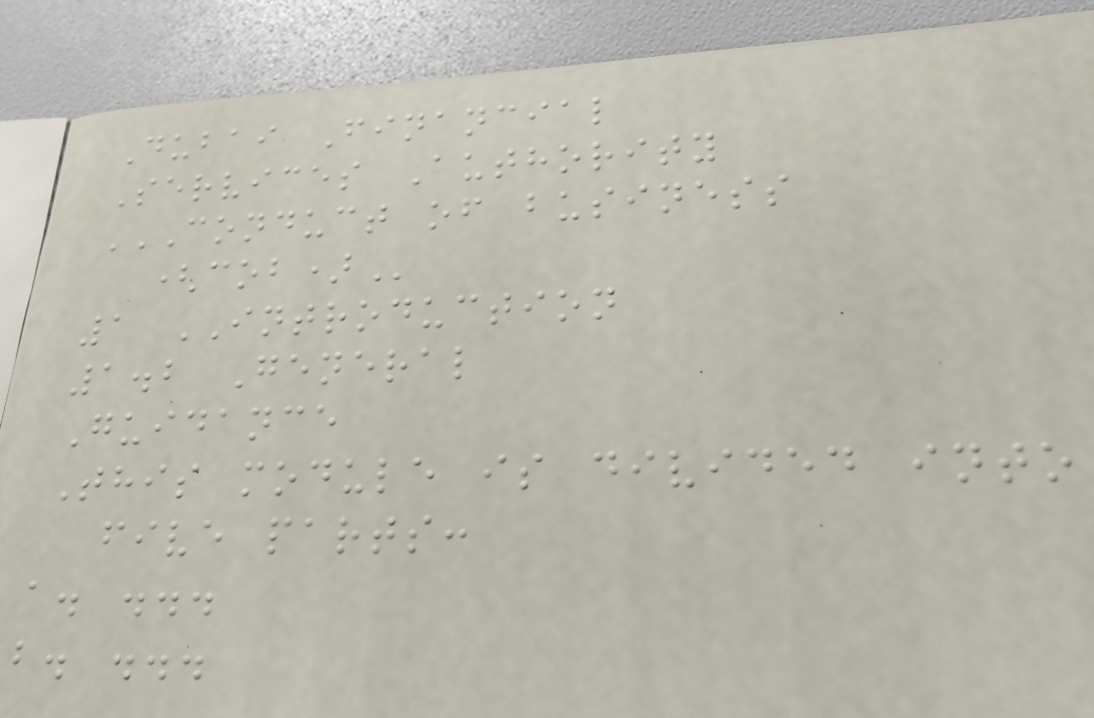Dubai Financial
Services Authority
CONDUCT OF BUSINESS
(COB)
1 INTRODUCTION
1.2 General
Guidance
This module is divided into
five parts:
a. ...
b. ...
